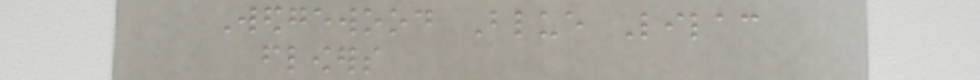Wedgewood Blue Lilac
flowers
